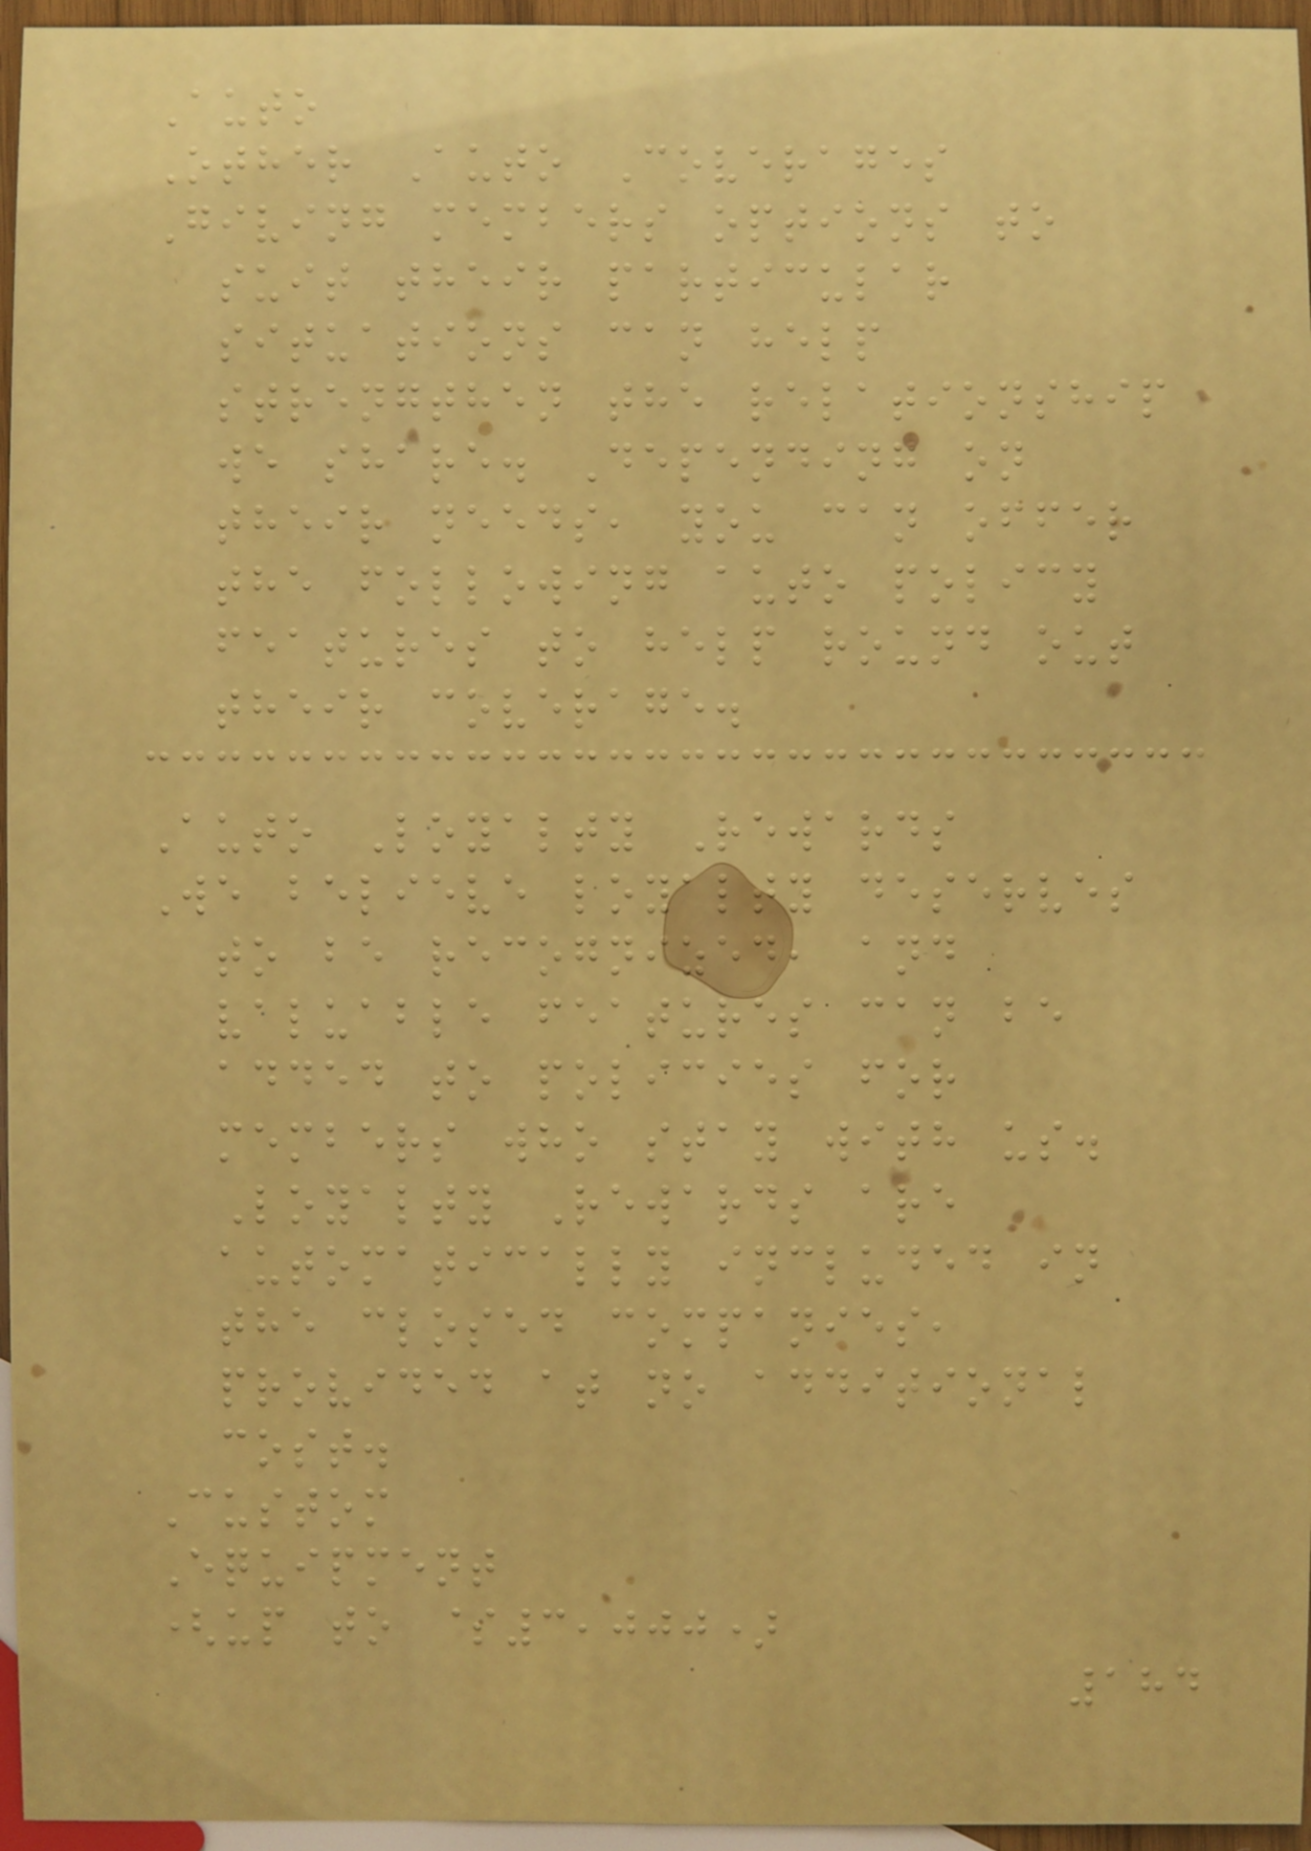Auto
Other Auto Coverages
Giving members options to
suit their particular
situations can help
strengthen the relationship
we share. Depending on
their needs, you can offer
the following auto policy
features to help round out
their coverage.
Auto Loyalty Rewards
We believe loyalty deserves
to be recognized, and
valuable features can be
added to policies for
members who stay with us.
Loyalty Rewards are
automatically included in
the closed companies,
provided at no additional
cost.
Custom
Equipment
(up to $3,000)
184
